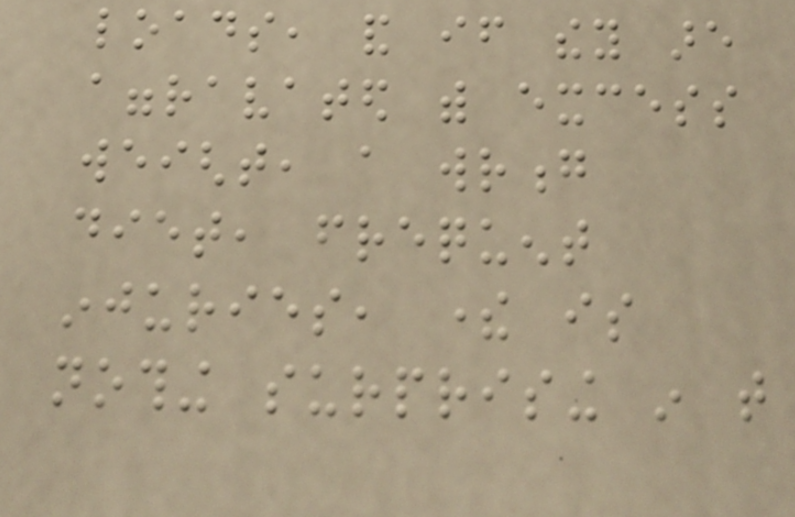loads, and if they are
aggravated with excess
weight, a wrong
diet, frequent
injuries, there is
nothing surprising in that
